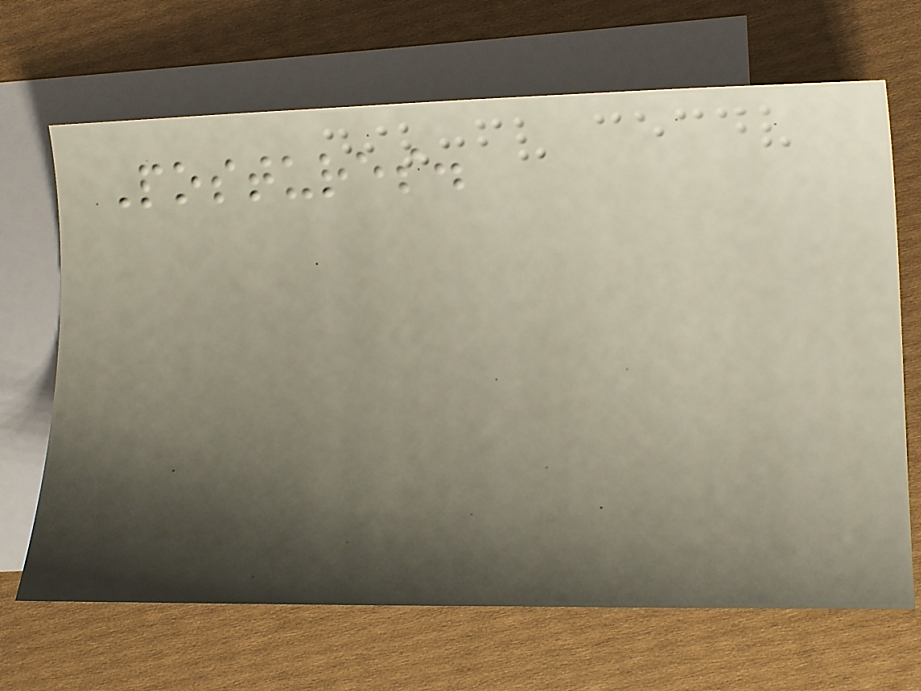Postures.
